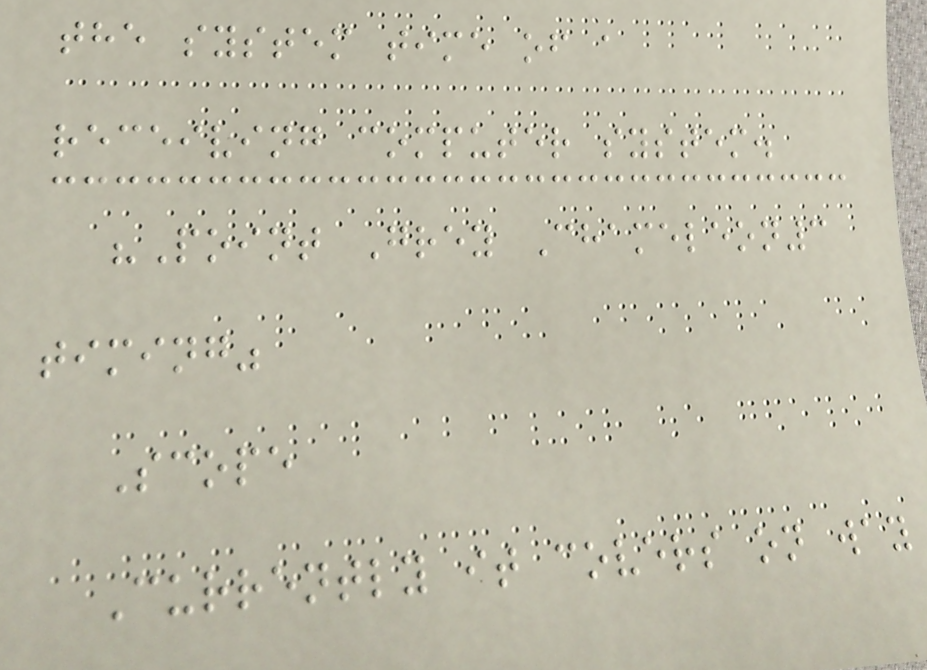the system time of a
receiving computer system.
"Point Grey Chameleon3
timing"
Scope
Currently it covers on way
